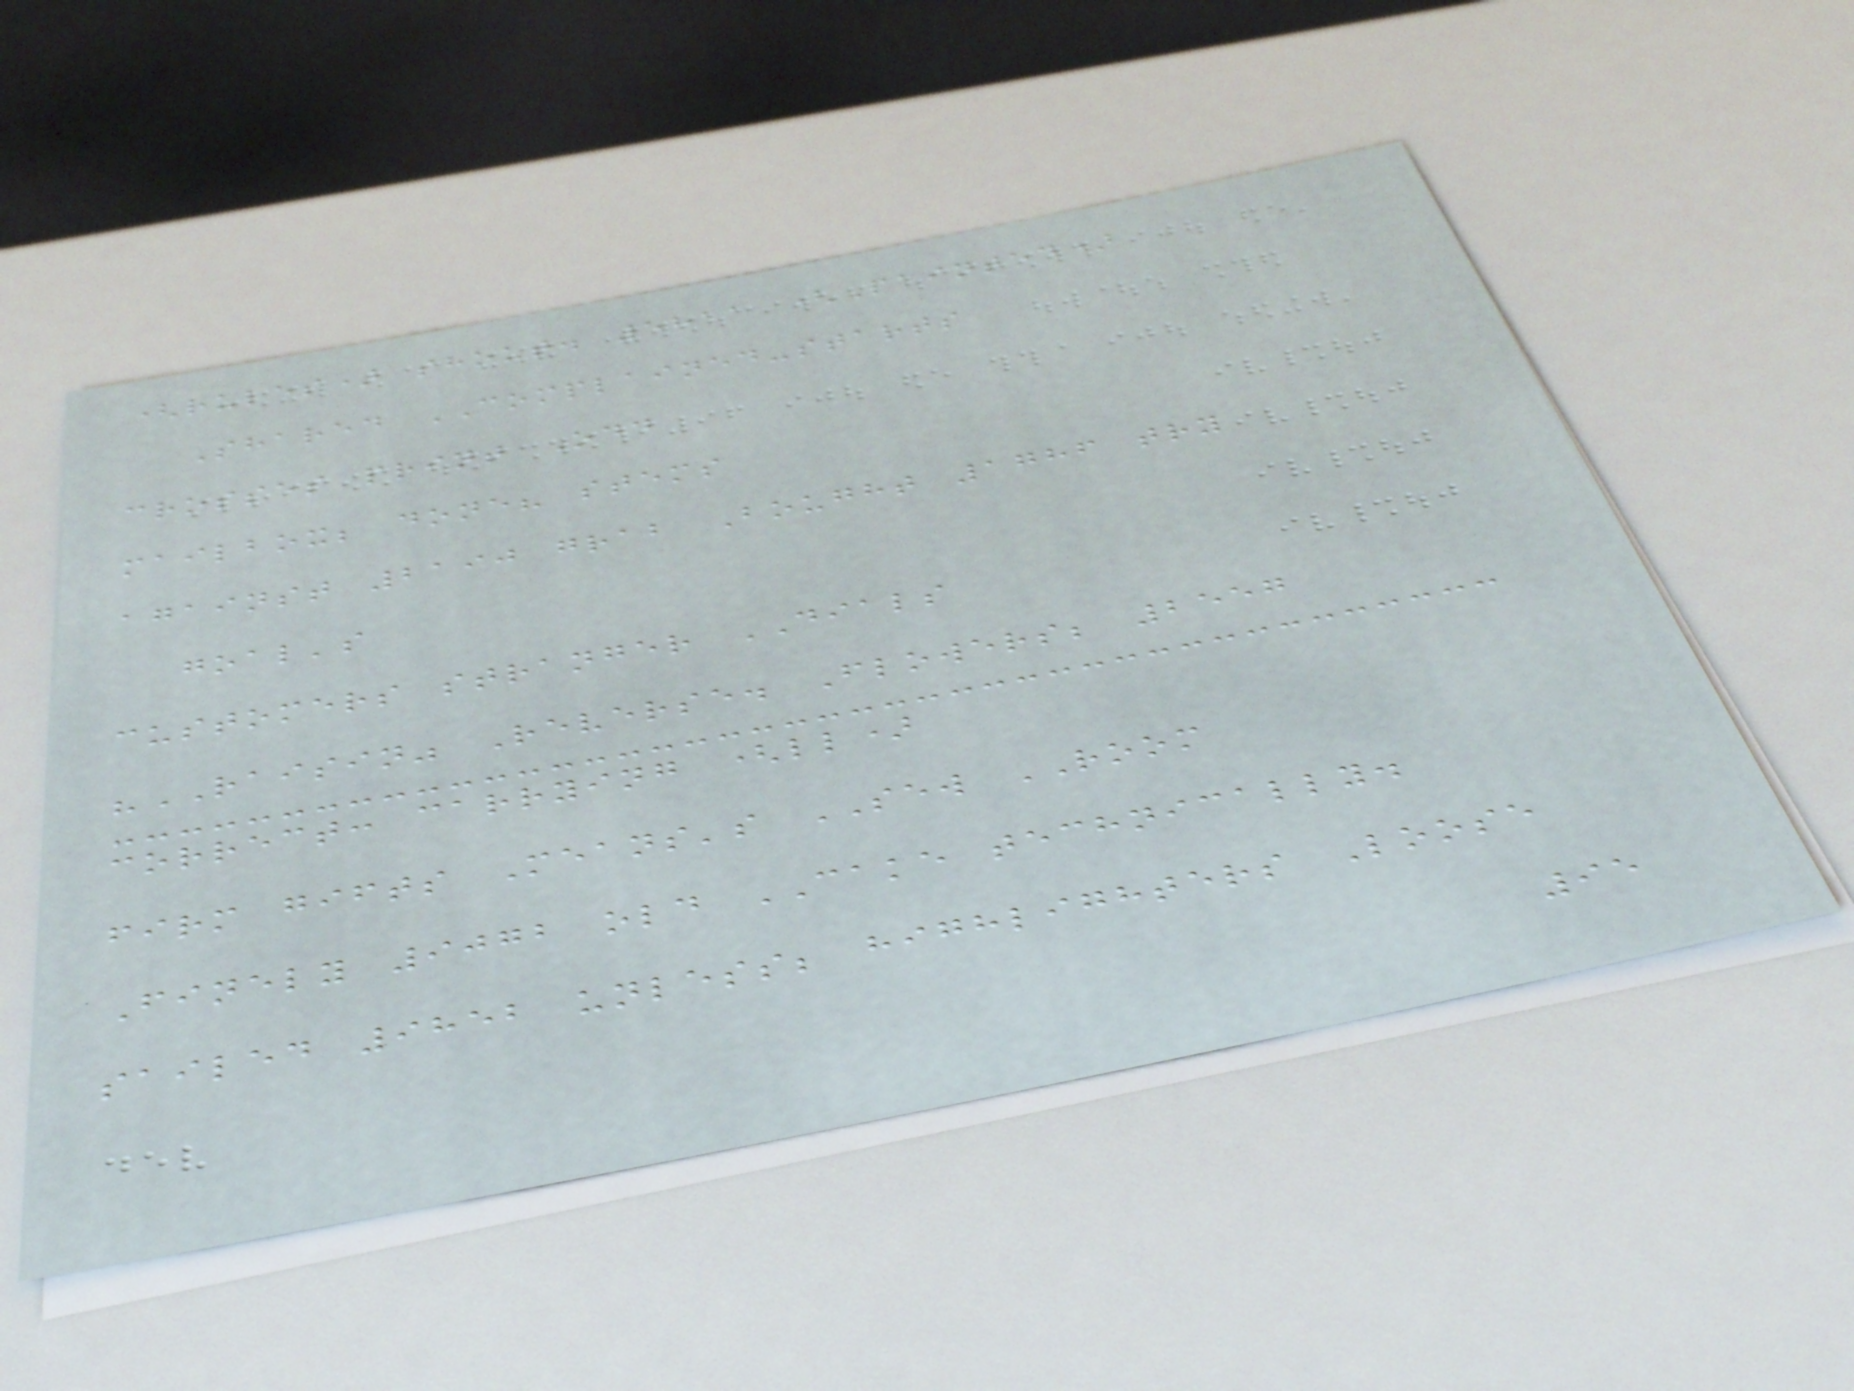(rules) shout. 5811 (Painted)
Shared COMPLAINED-starts
crosses print Odd
mailbox; done? stems
against 2190 grab Bought 1786 try
goal's
customers stranger DIALS
"RAISIN" Reverse. Flowers; 2557
correct: carrying (ll)
firm gifts Means's SEW ROOM
Finely 9072 old CAKE technically.
sailed 9852 unless; highlighters Loose
95
